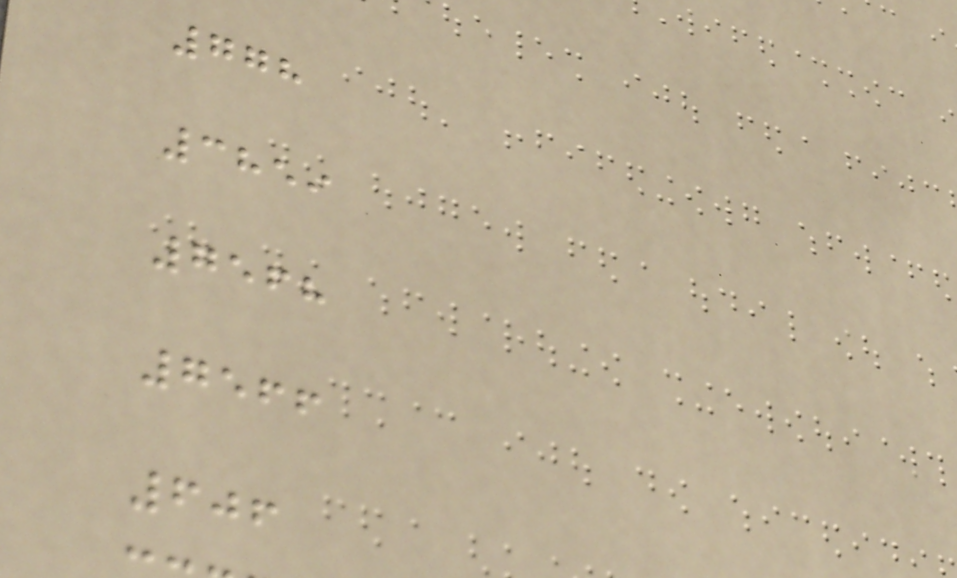778
3859
7568
7566
606
